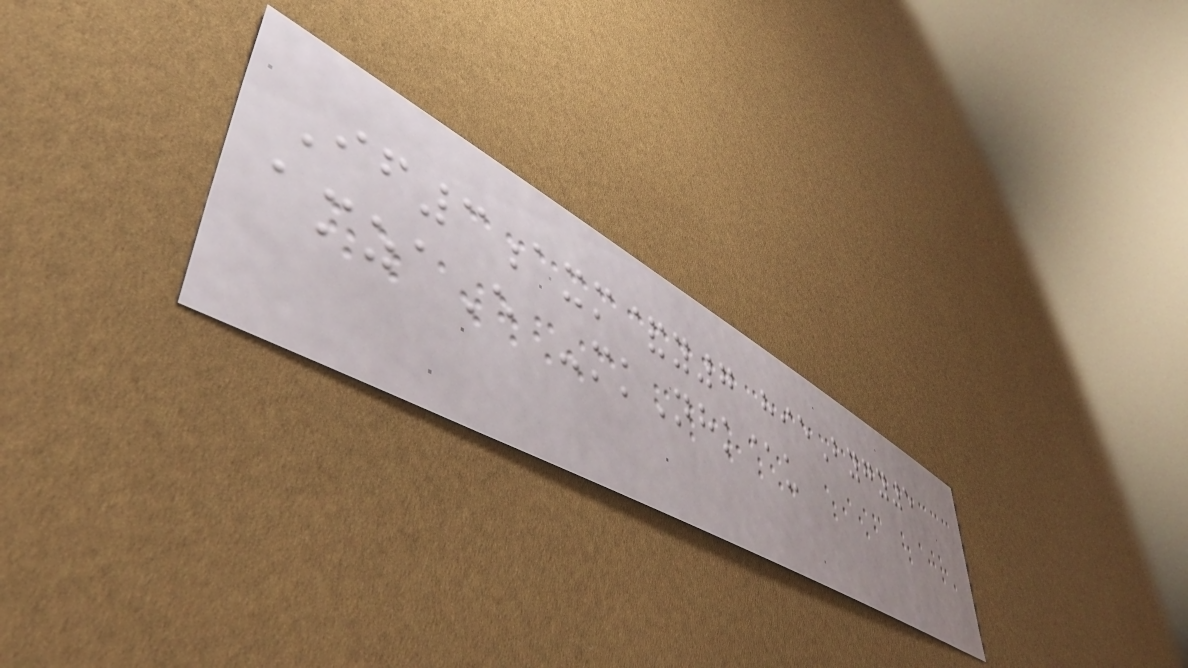If3axm&y7 hieBygy5
amzaE -mkNhk@u
